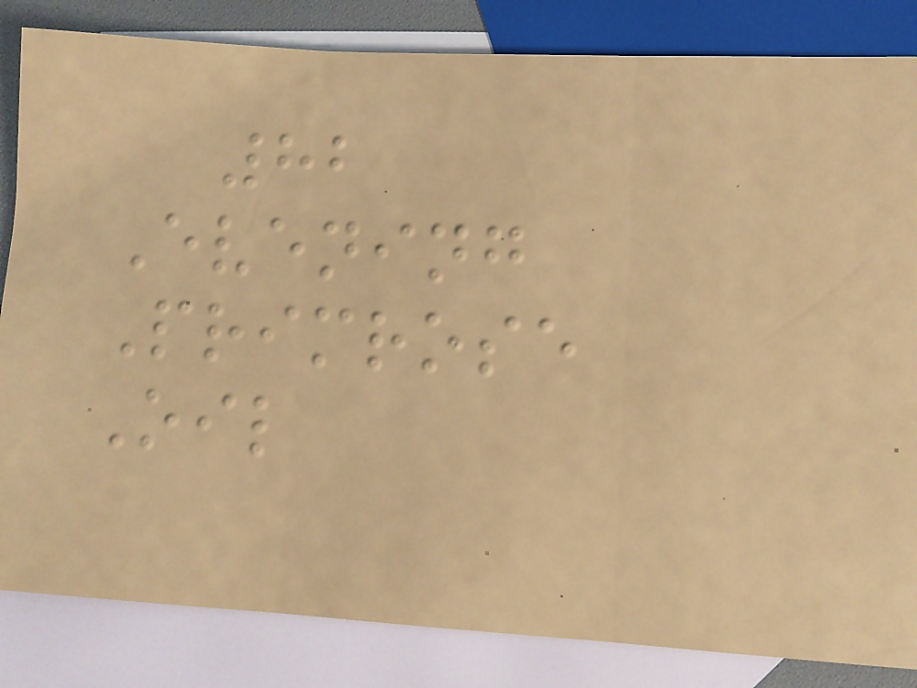82
Evening
Primrose
Oil
